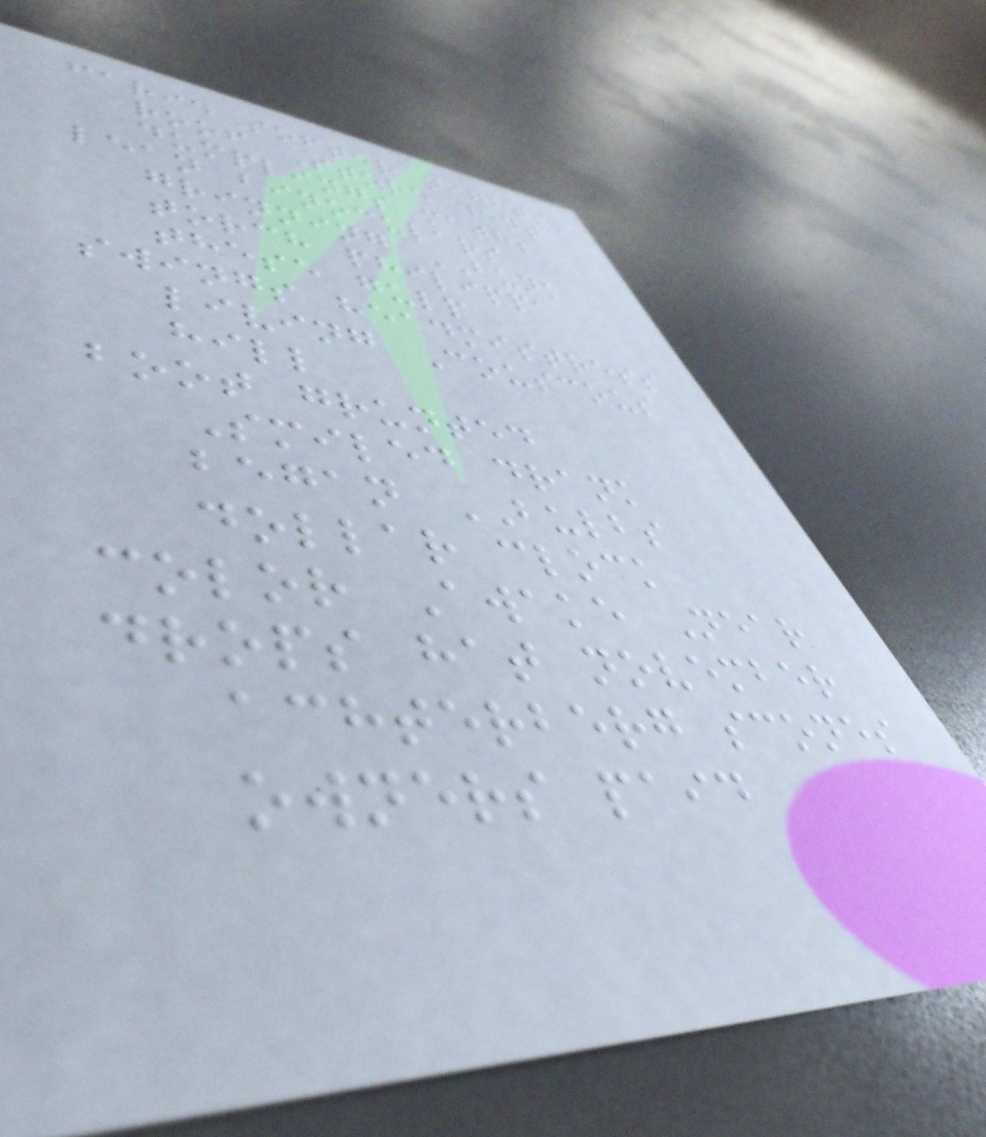farid softer nights
roof Store dent
dumplings maths
lean binoculars
grinning BUNK
torch philippa
these gulp
swings headmistress
living Couscous
hill
boot grunted
Smiled drank
began BULBS
dollar clock
color Awake Near
drops hat november
achterberg scones
owners paid
